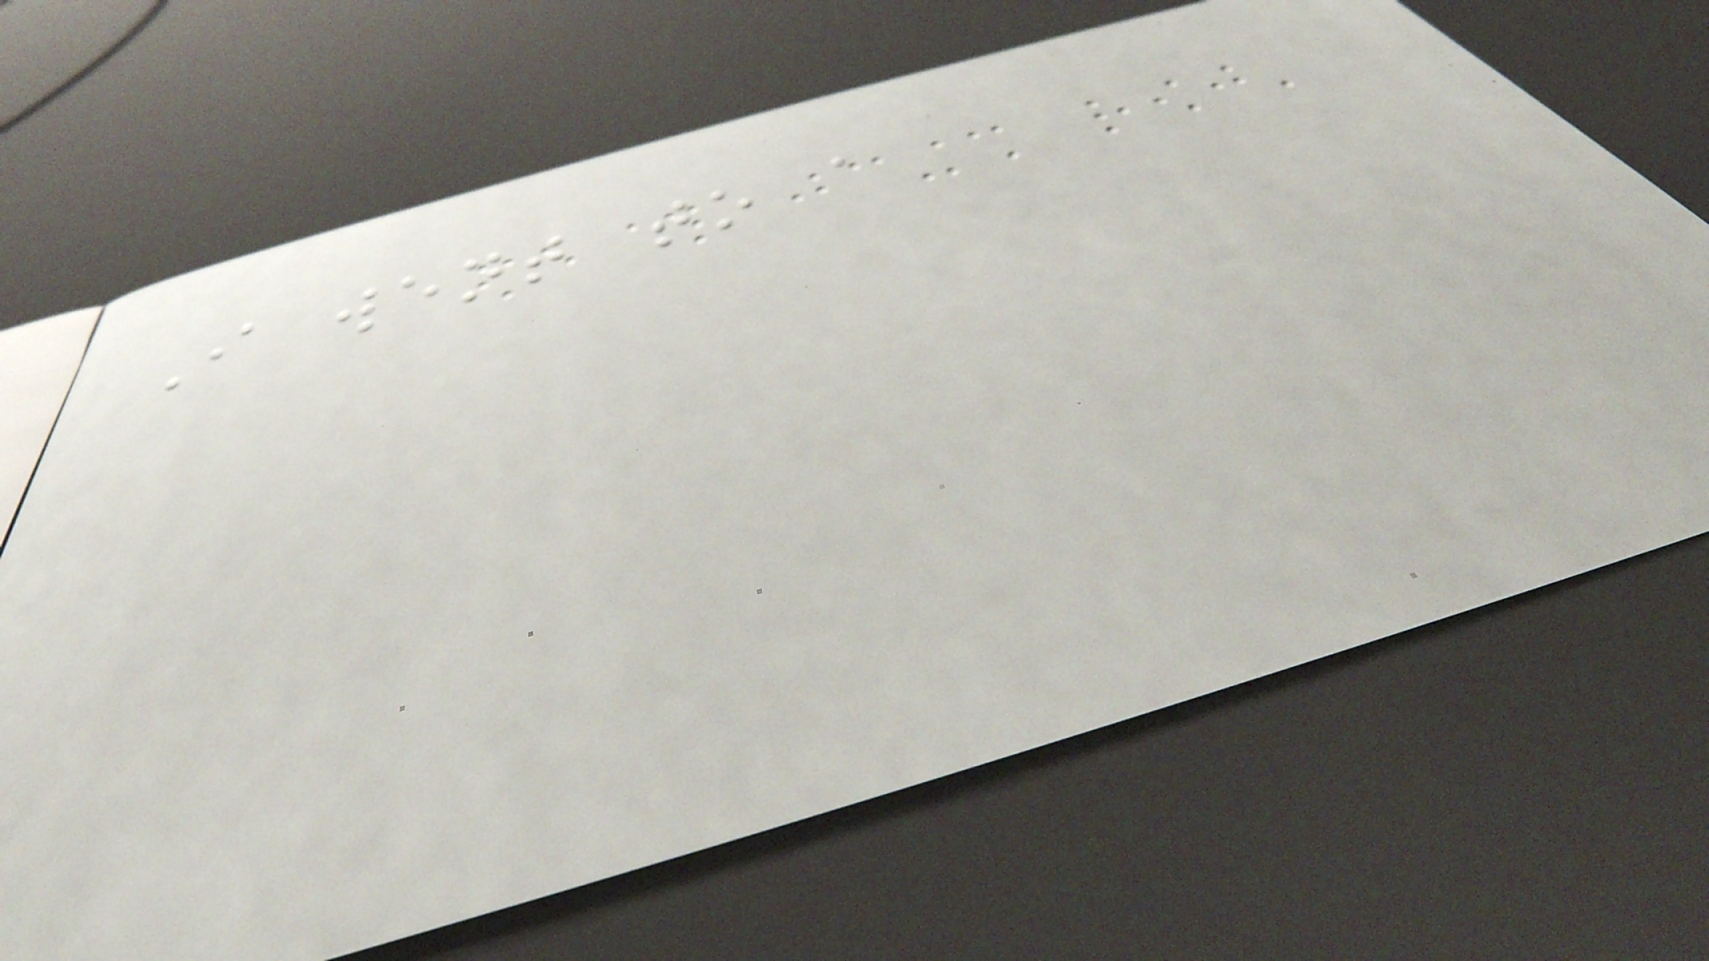I went to a
